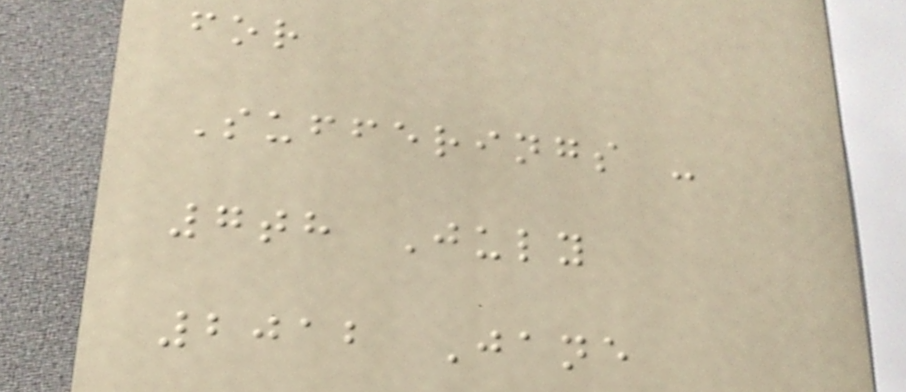for
Sufferings -
7th July
2012 Jane
